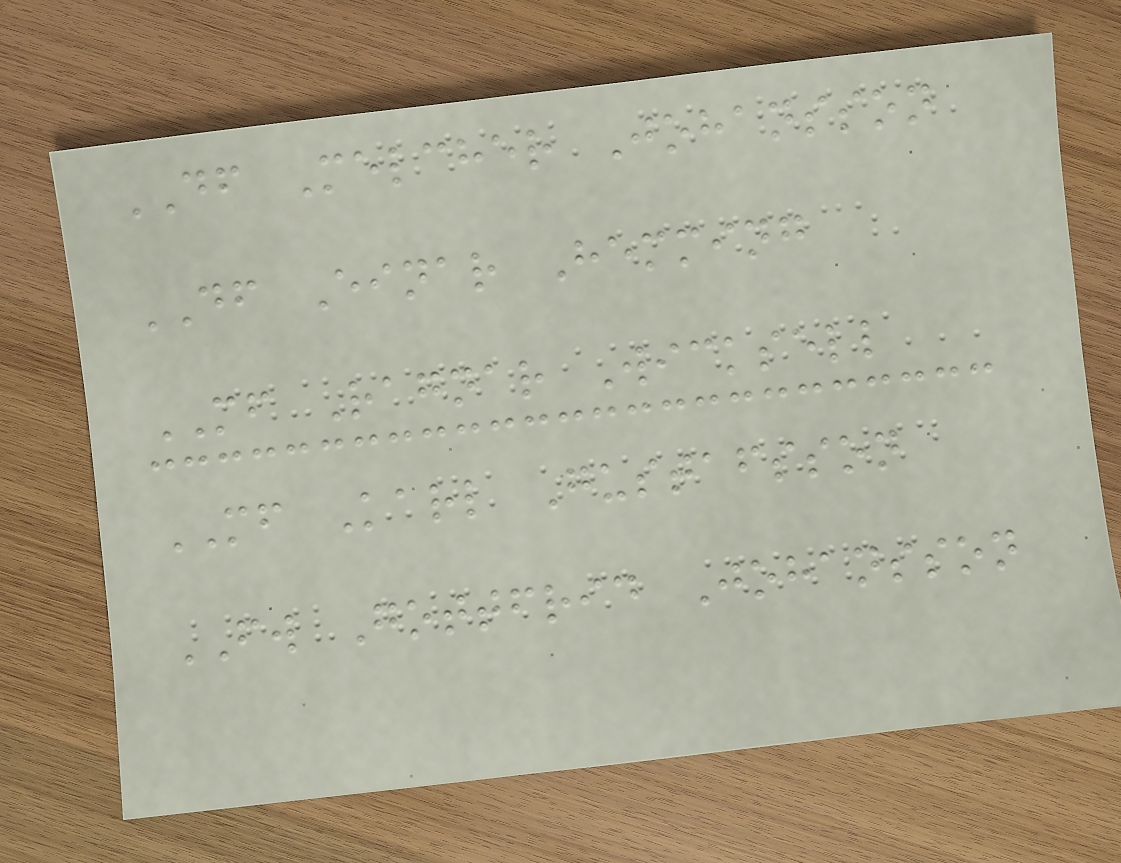DF Melcher Johansson
DF Einar Hemming
MF Ragnar Wicksell
MF Karl Gustafsson
FW Gottfrid Johansson
